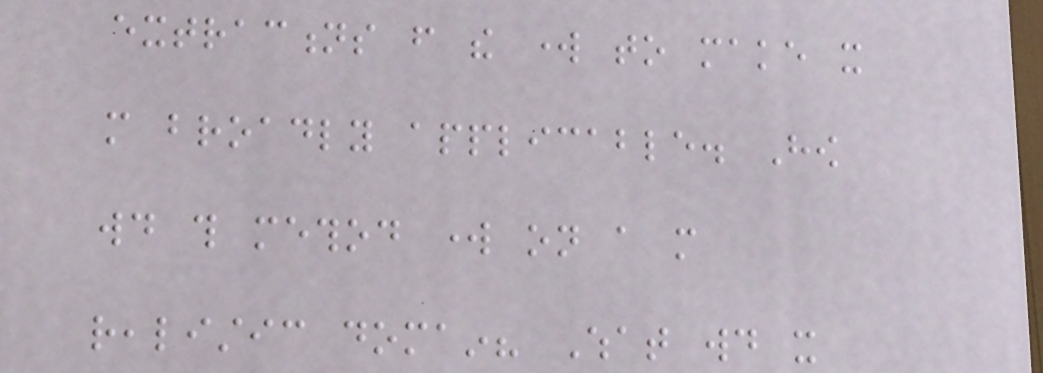extractions from the work to make it
more broadly applicable. How
would this method work on a more
realistic domain? What would it
